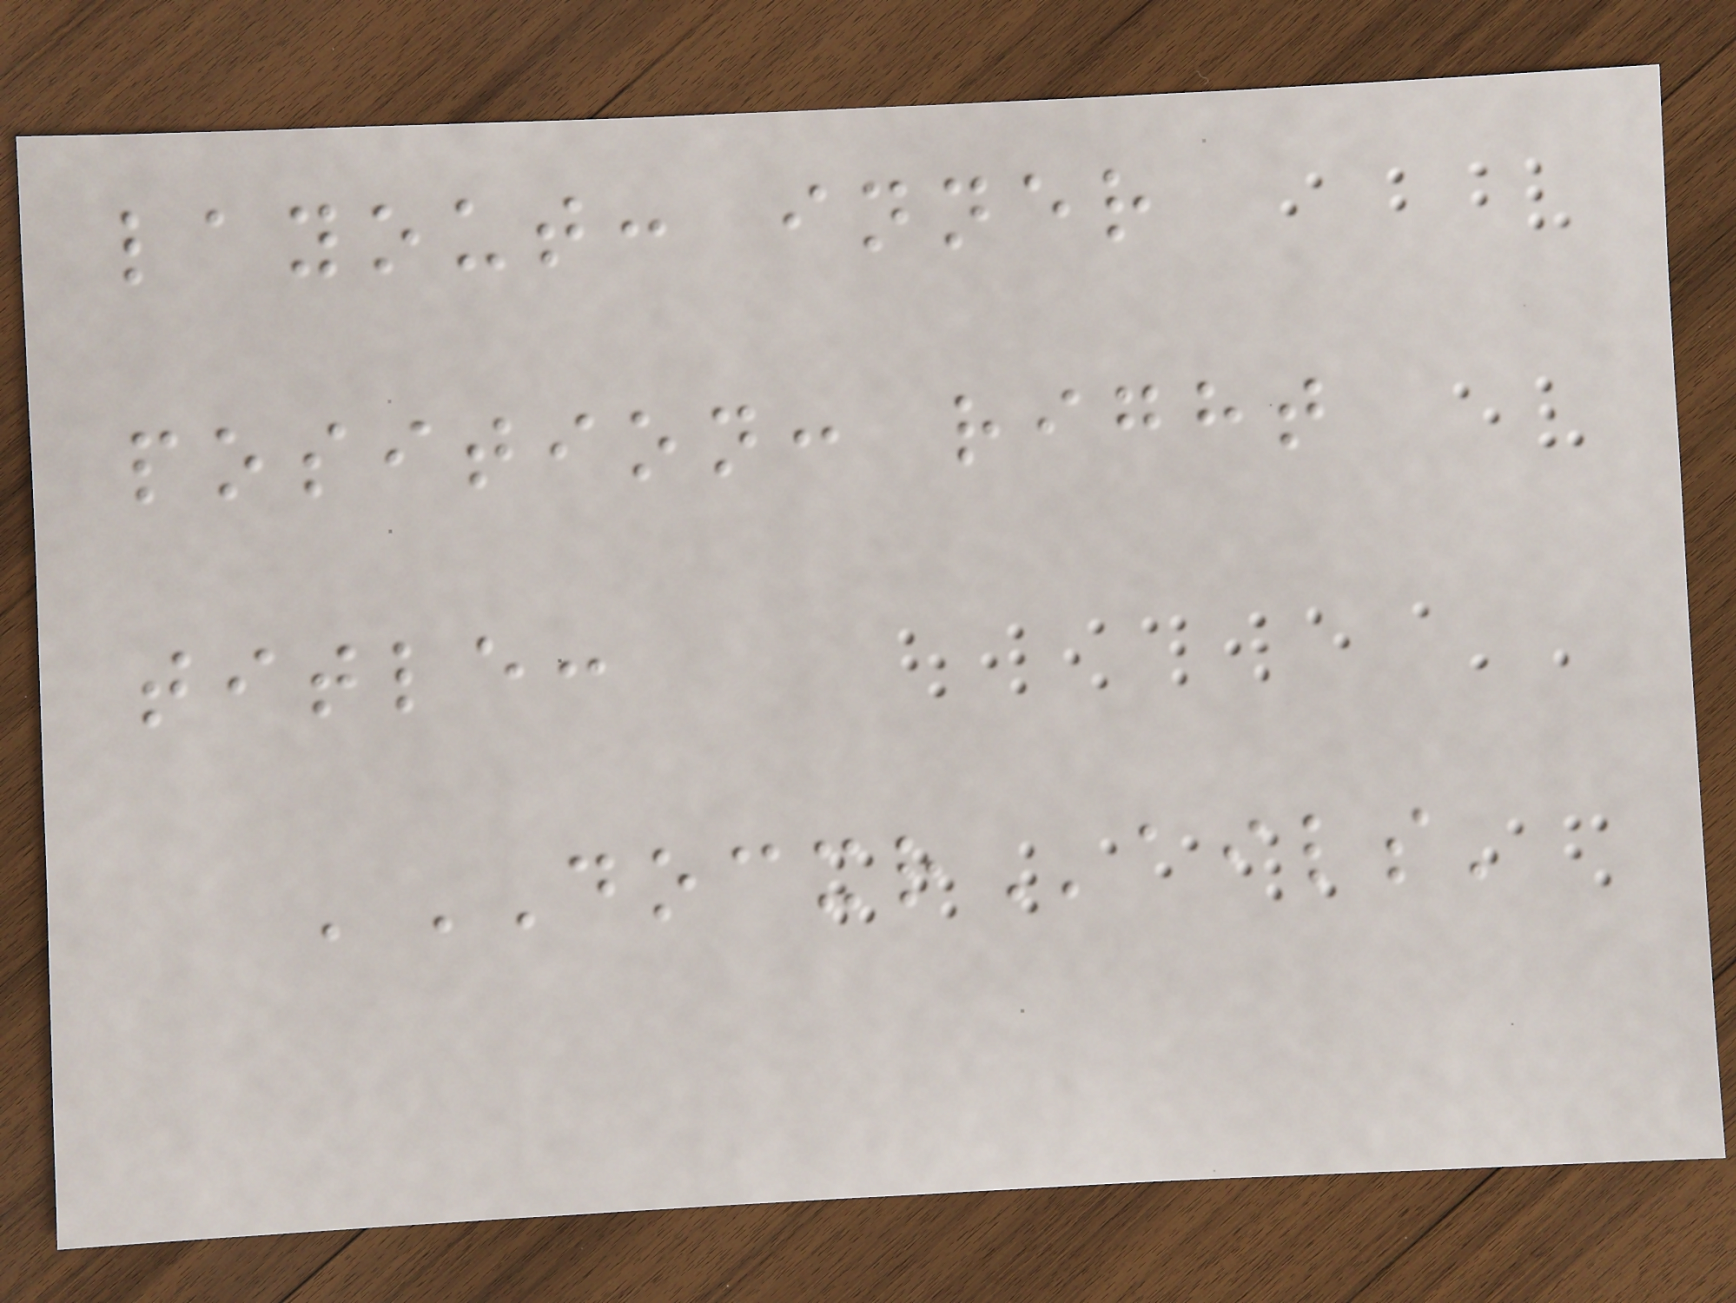layout: inner
position: right
title:
'DOCXRails'
